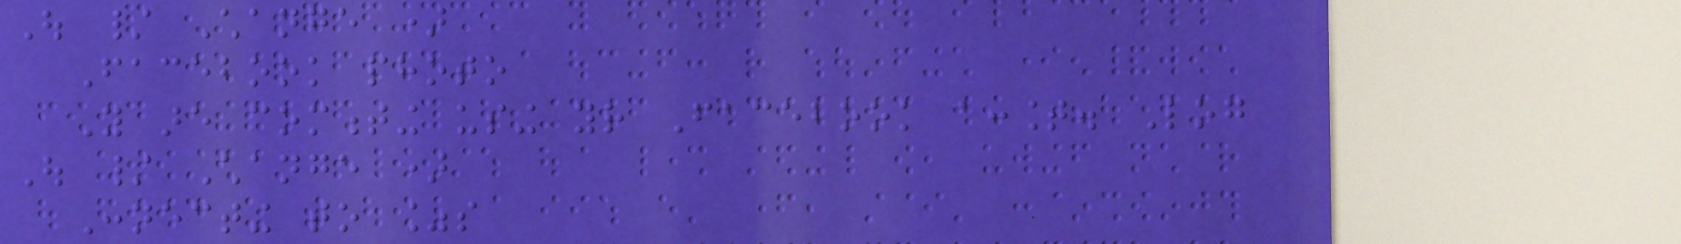Out / Change )
Facebook photo
You are commenting using your Facebook account. Log
Out / Change )
Connecting to %s
